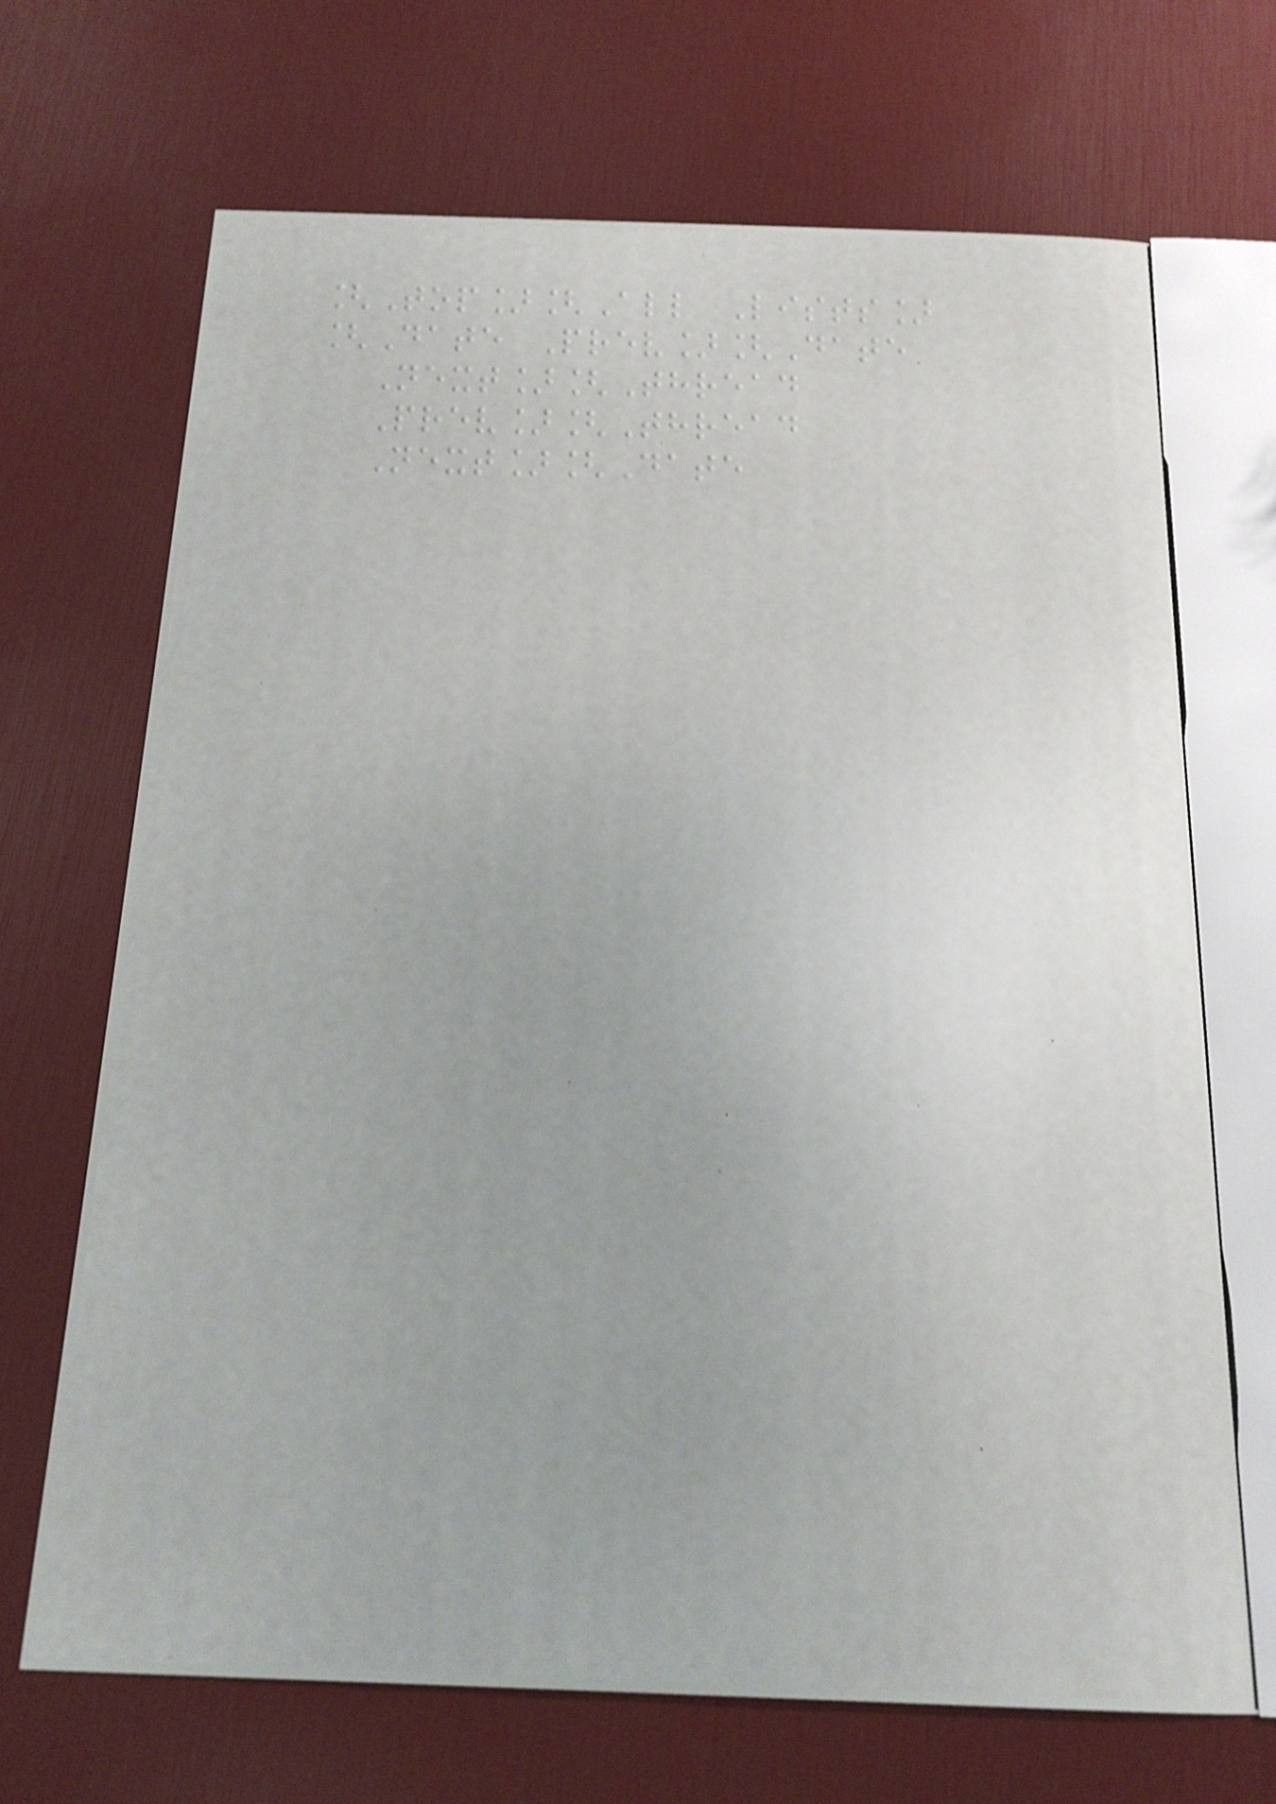[Top][All Lists]
[Date Prev][Date
Next][Thread
Prev][Thread
Next][Date
